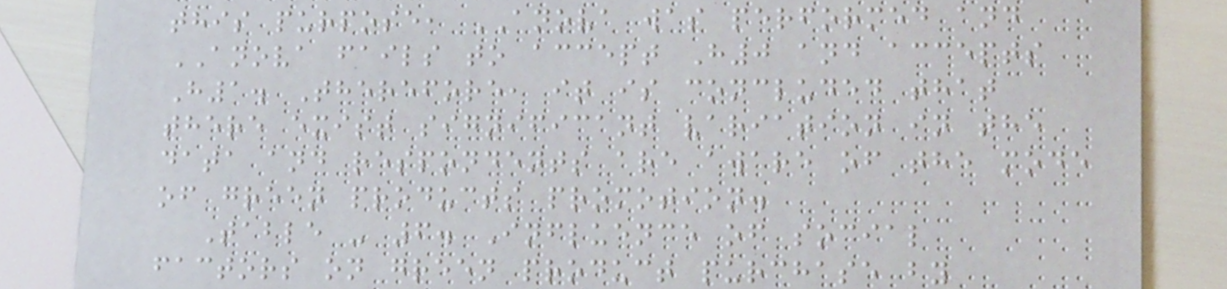this purpose, ANOVA was performed and
ANOVA fails to accept H0 and accepts
H1. Therefore, it is concluded that
there exist significant variation in the
data and respondents are aware of the mode
of green products promotion.
Table - 6. Influence of social
factors on green product purchase by
